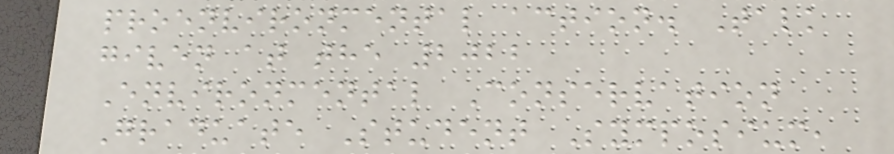proenvironmental action. Talk
given at the 2022
Environmental Conservation
Graduate Student Symposium,
